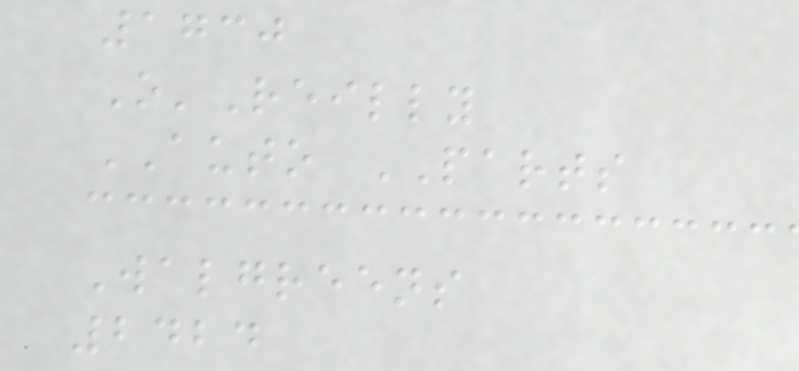1730
O'Reilly
AUTO PARTS
Walgreens
2424
